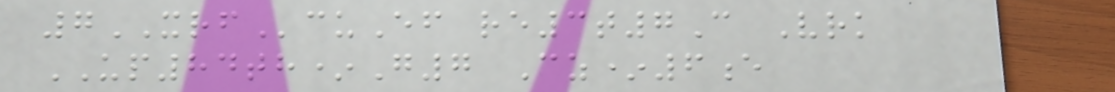7XRFcuEf re3t7C Vrk
UP84th*G7 Cz*6e
